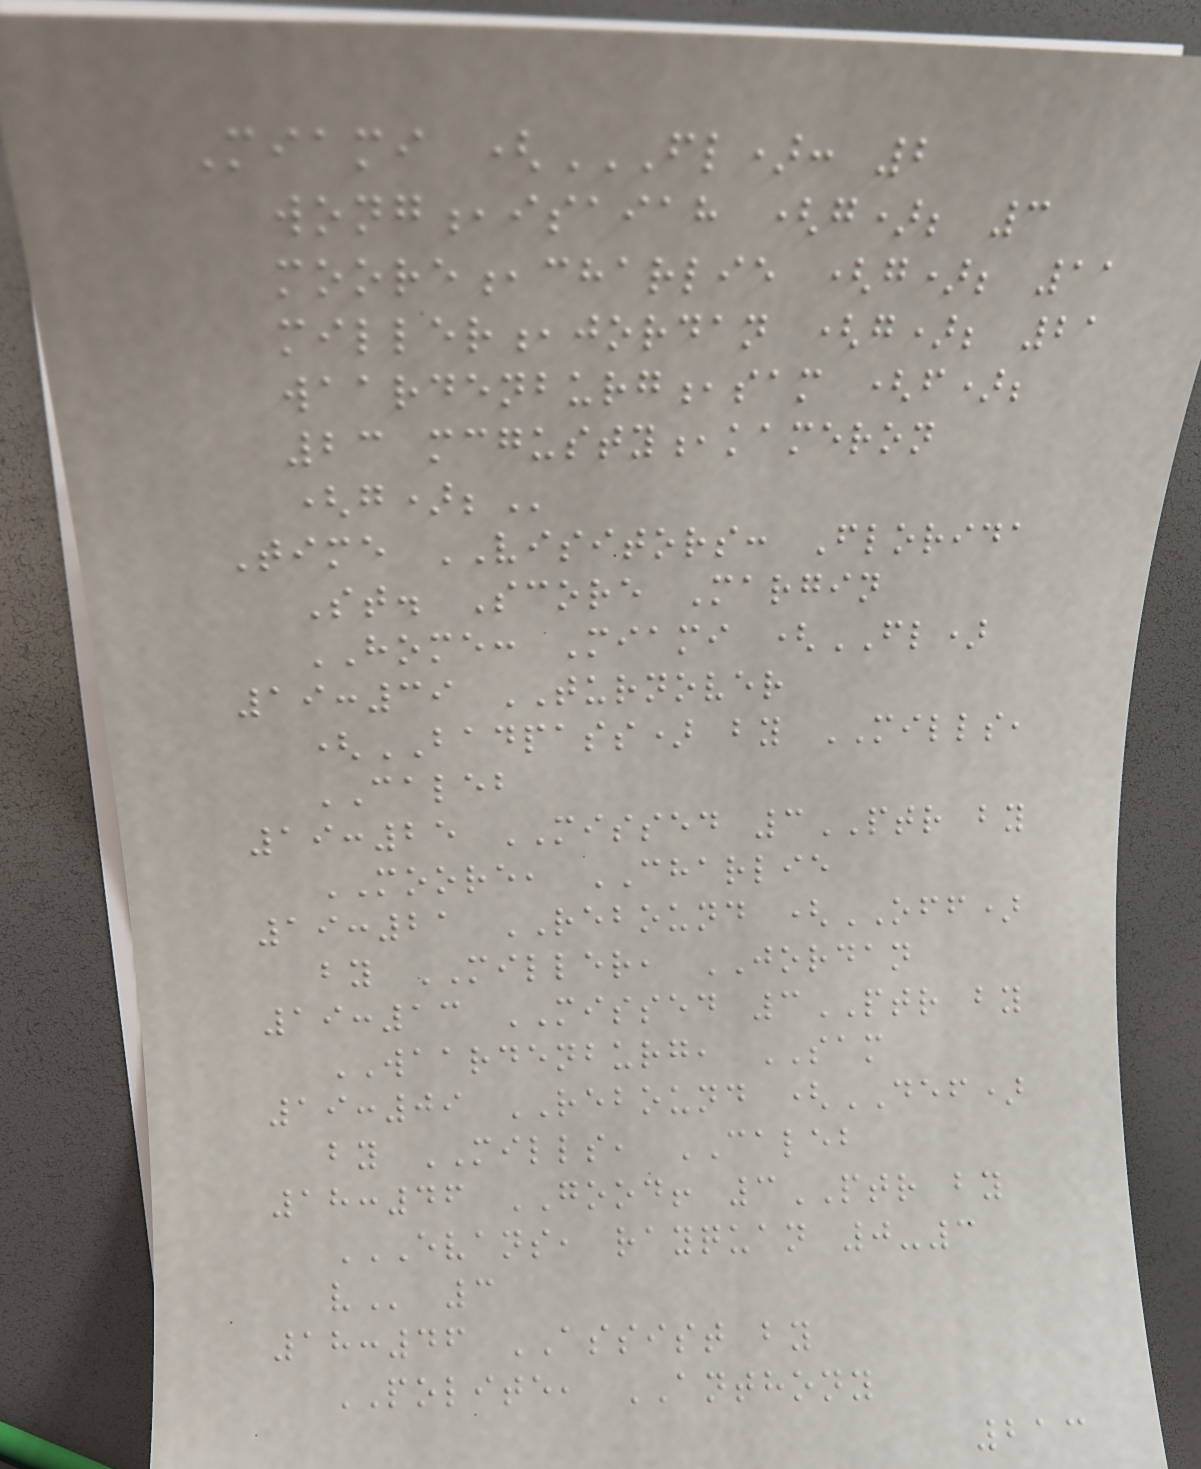Miami (FL): 2
WONG,ISAIAH (G); 3
MOORE,CHARLIE (G); 11
MILLER,JORDAN (G); 21
WAARDENBURG,SAM (F);
23 MCGUSTY,KAMERON
(G);
Time VISITORS: Florida
St. Score Margin
HOME: Miami (FL)
19:39 TURNOVER
(BADPASS) by MILLS,
CALEB
19:25 MISSED 3PTR by
MOORE, CHARLIE
19:21 REBOUND (OFF)
by MILLER, JORDAN
19:13 MISSED 3PTR by
WAARDENBURG, SAM
19:09 REBOUND (DEF)
by MILLS, CALEB
18:46 GOOD! 3PTR by
EVANS, RAYQUAN 0-3
V 3
18:46 ASSIST by
POLITE, ANTHONY
213
